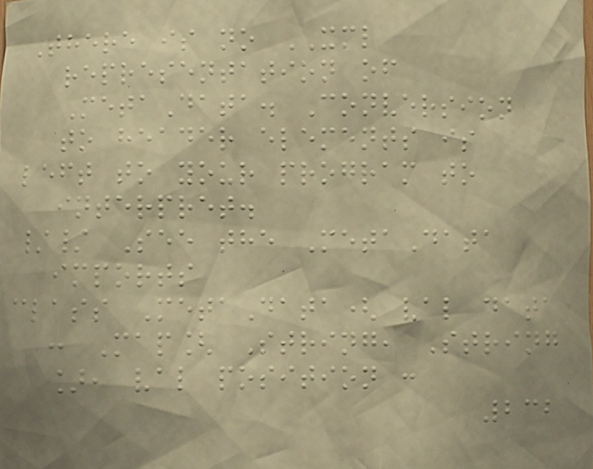There is no XML
representation of
MetaData. Conversion
to header elements is
left to your program to
interpret.
// See the MetaData
imports
class MetaData( val data
: Map[ String, String
], val position :
232
